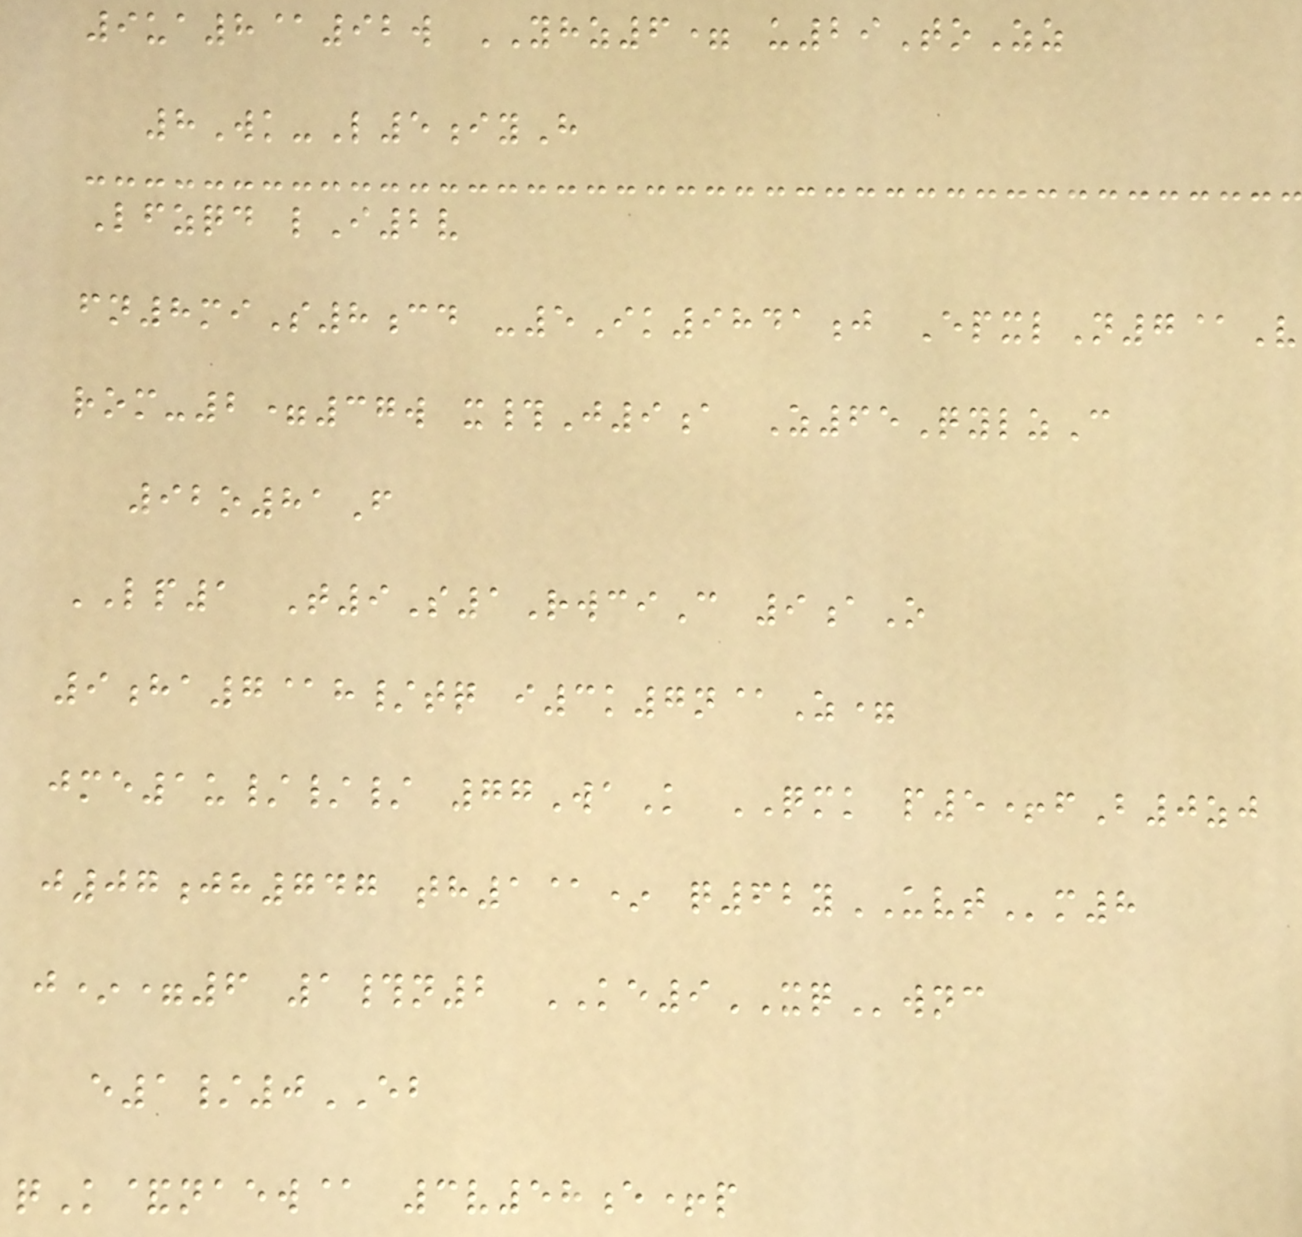9ua8@92w YHZ6= u29ToZz
8Wk-L5iyH
Lfzqd lI2v
fn8miS8cd -5Ik9841j EpxlN7@V
rom-2=37w x#J9a Z65QylzC
92o81F
LP1 T9S1RwciC 9aO
9ha7@h/tq i3k7n@Z=
jme1u/// 77WaK QMK p5+fB0zj
j07jh747 th1@* q62yUVTm8
j*=6 1#n2 KE9XQwnc
e1/0EB
qK&naew@ 3v58e+p
